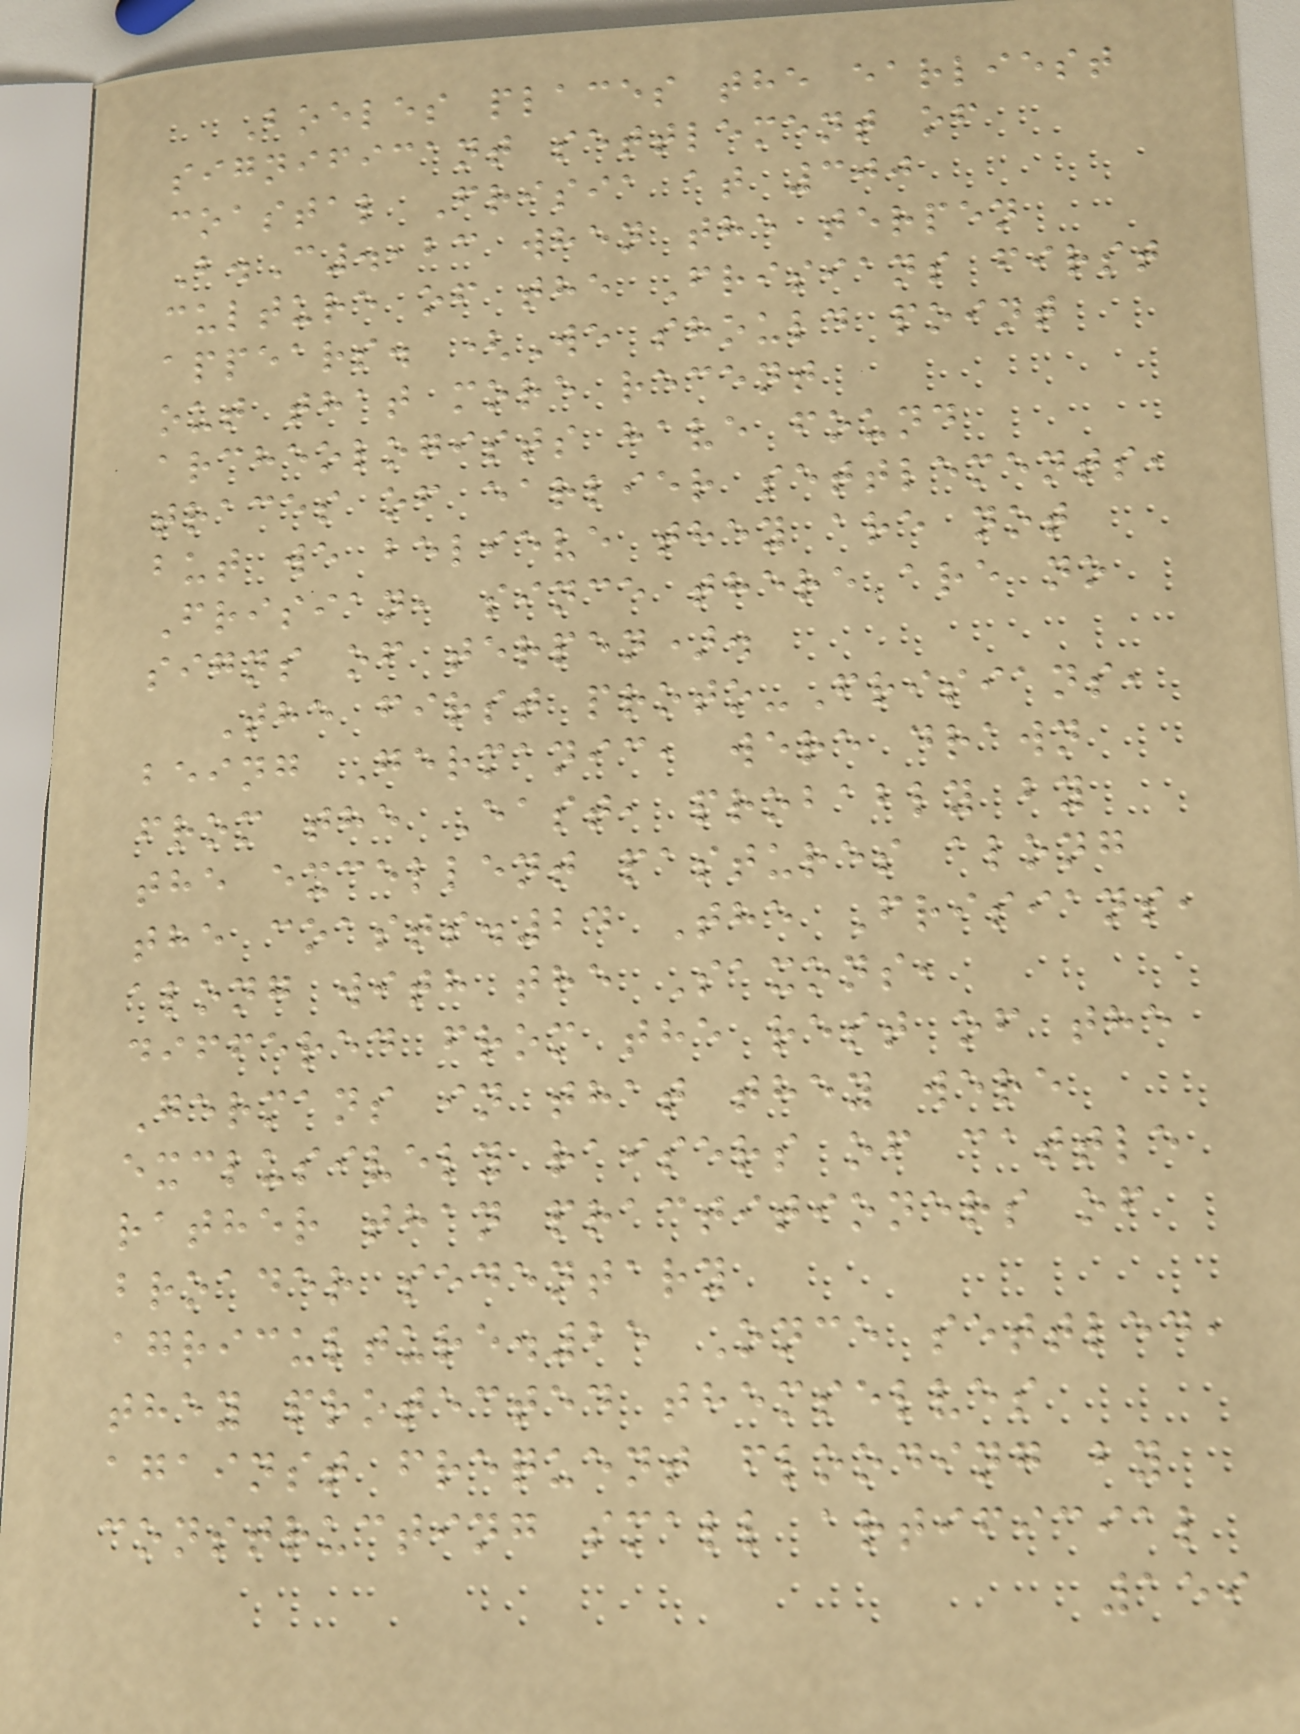Boeles places the earliest
significant settlement of
coastal Frisia at 300
B.C.,23 when the terpen
culture of the Frisians first
appears. (We should point
out that more recent
archeologists have found
traces of earlier settlements,
but we believe they are not
Frisian, since there are no
signs of terpen).
The first proto-Frisians,
being Germanic, were drawn
from the East, probably by
the excellent pastures along
the coasts.24 The Frisians,
along with the Saxons,
differed from the rest of the
Germans in that they were
exclusively raisers of cattle
rather than practitioners of
broader sedentary
agriculture.25 Once settled,
they protected themselves
against frequent flooding by
constructing small artificial
159
